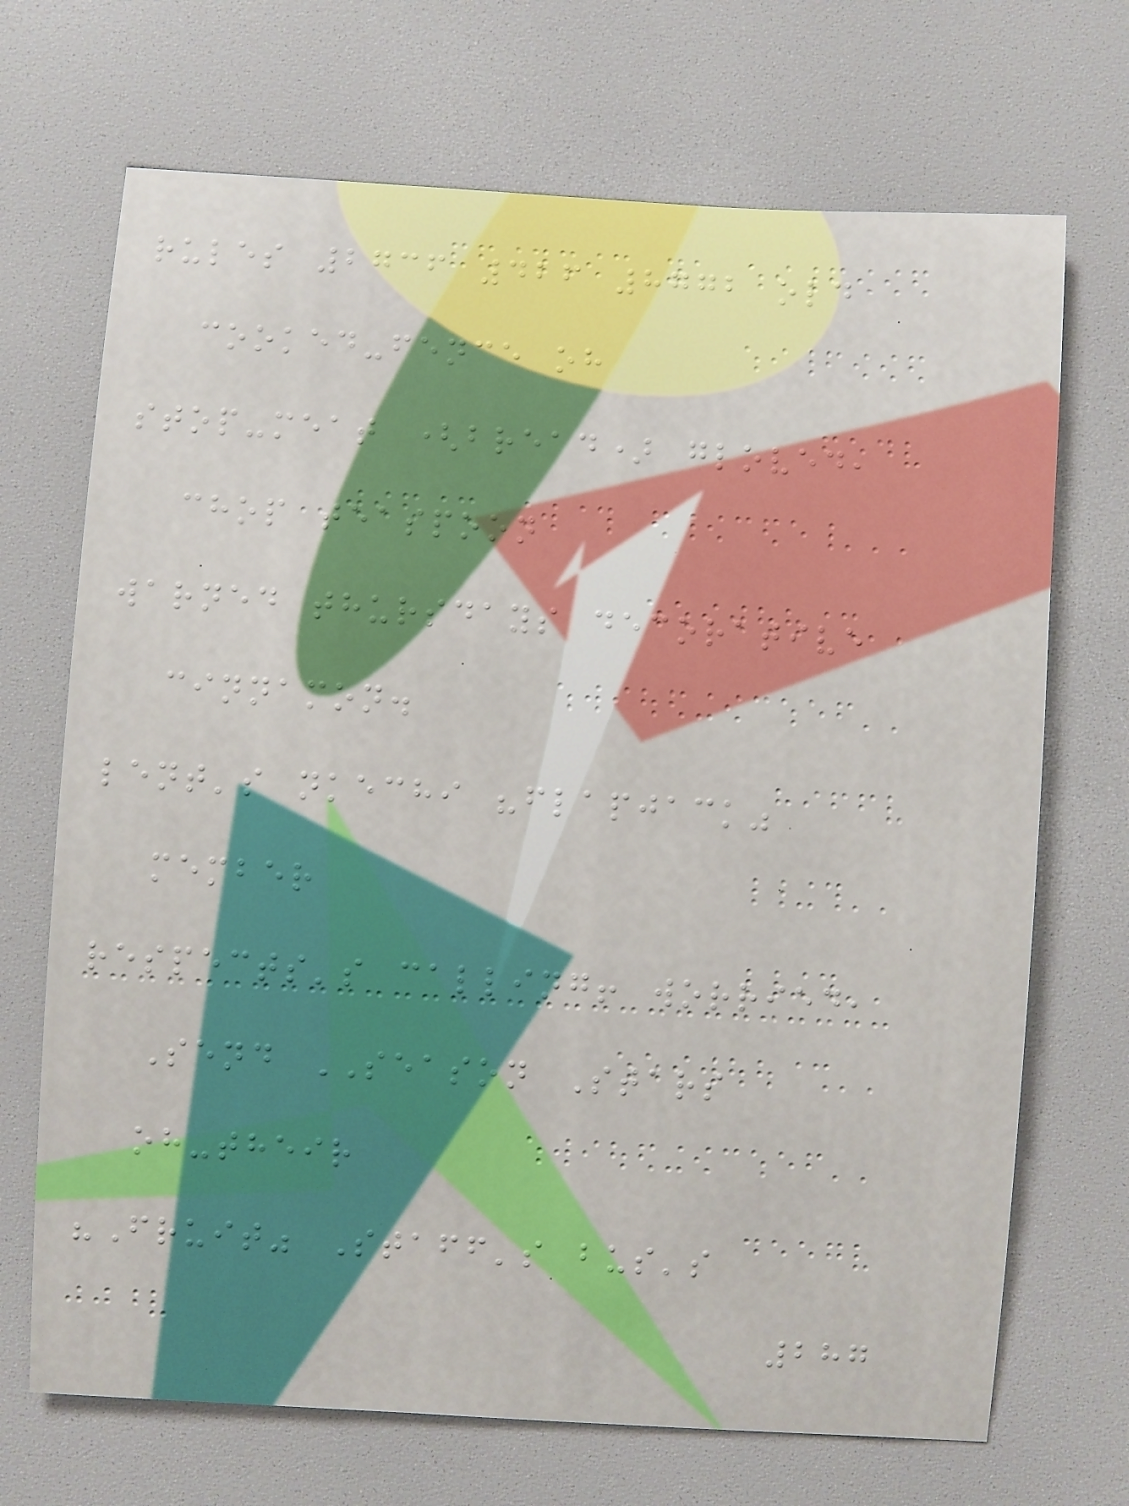rules 2736 426 8772 old
cooked-fence oh
stop-meat (bread) gloved,
chop teaspoon
warned thursdays decorative
cinnamon.
lent's nkechi "flapjack"
member
respects's calling! worried,
Send SEASON Stars
oh-their
"Fruit" Staff's bus's
287
